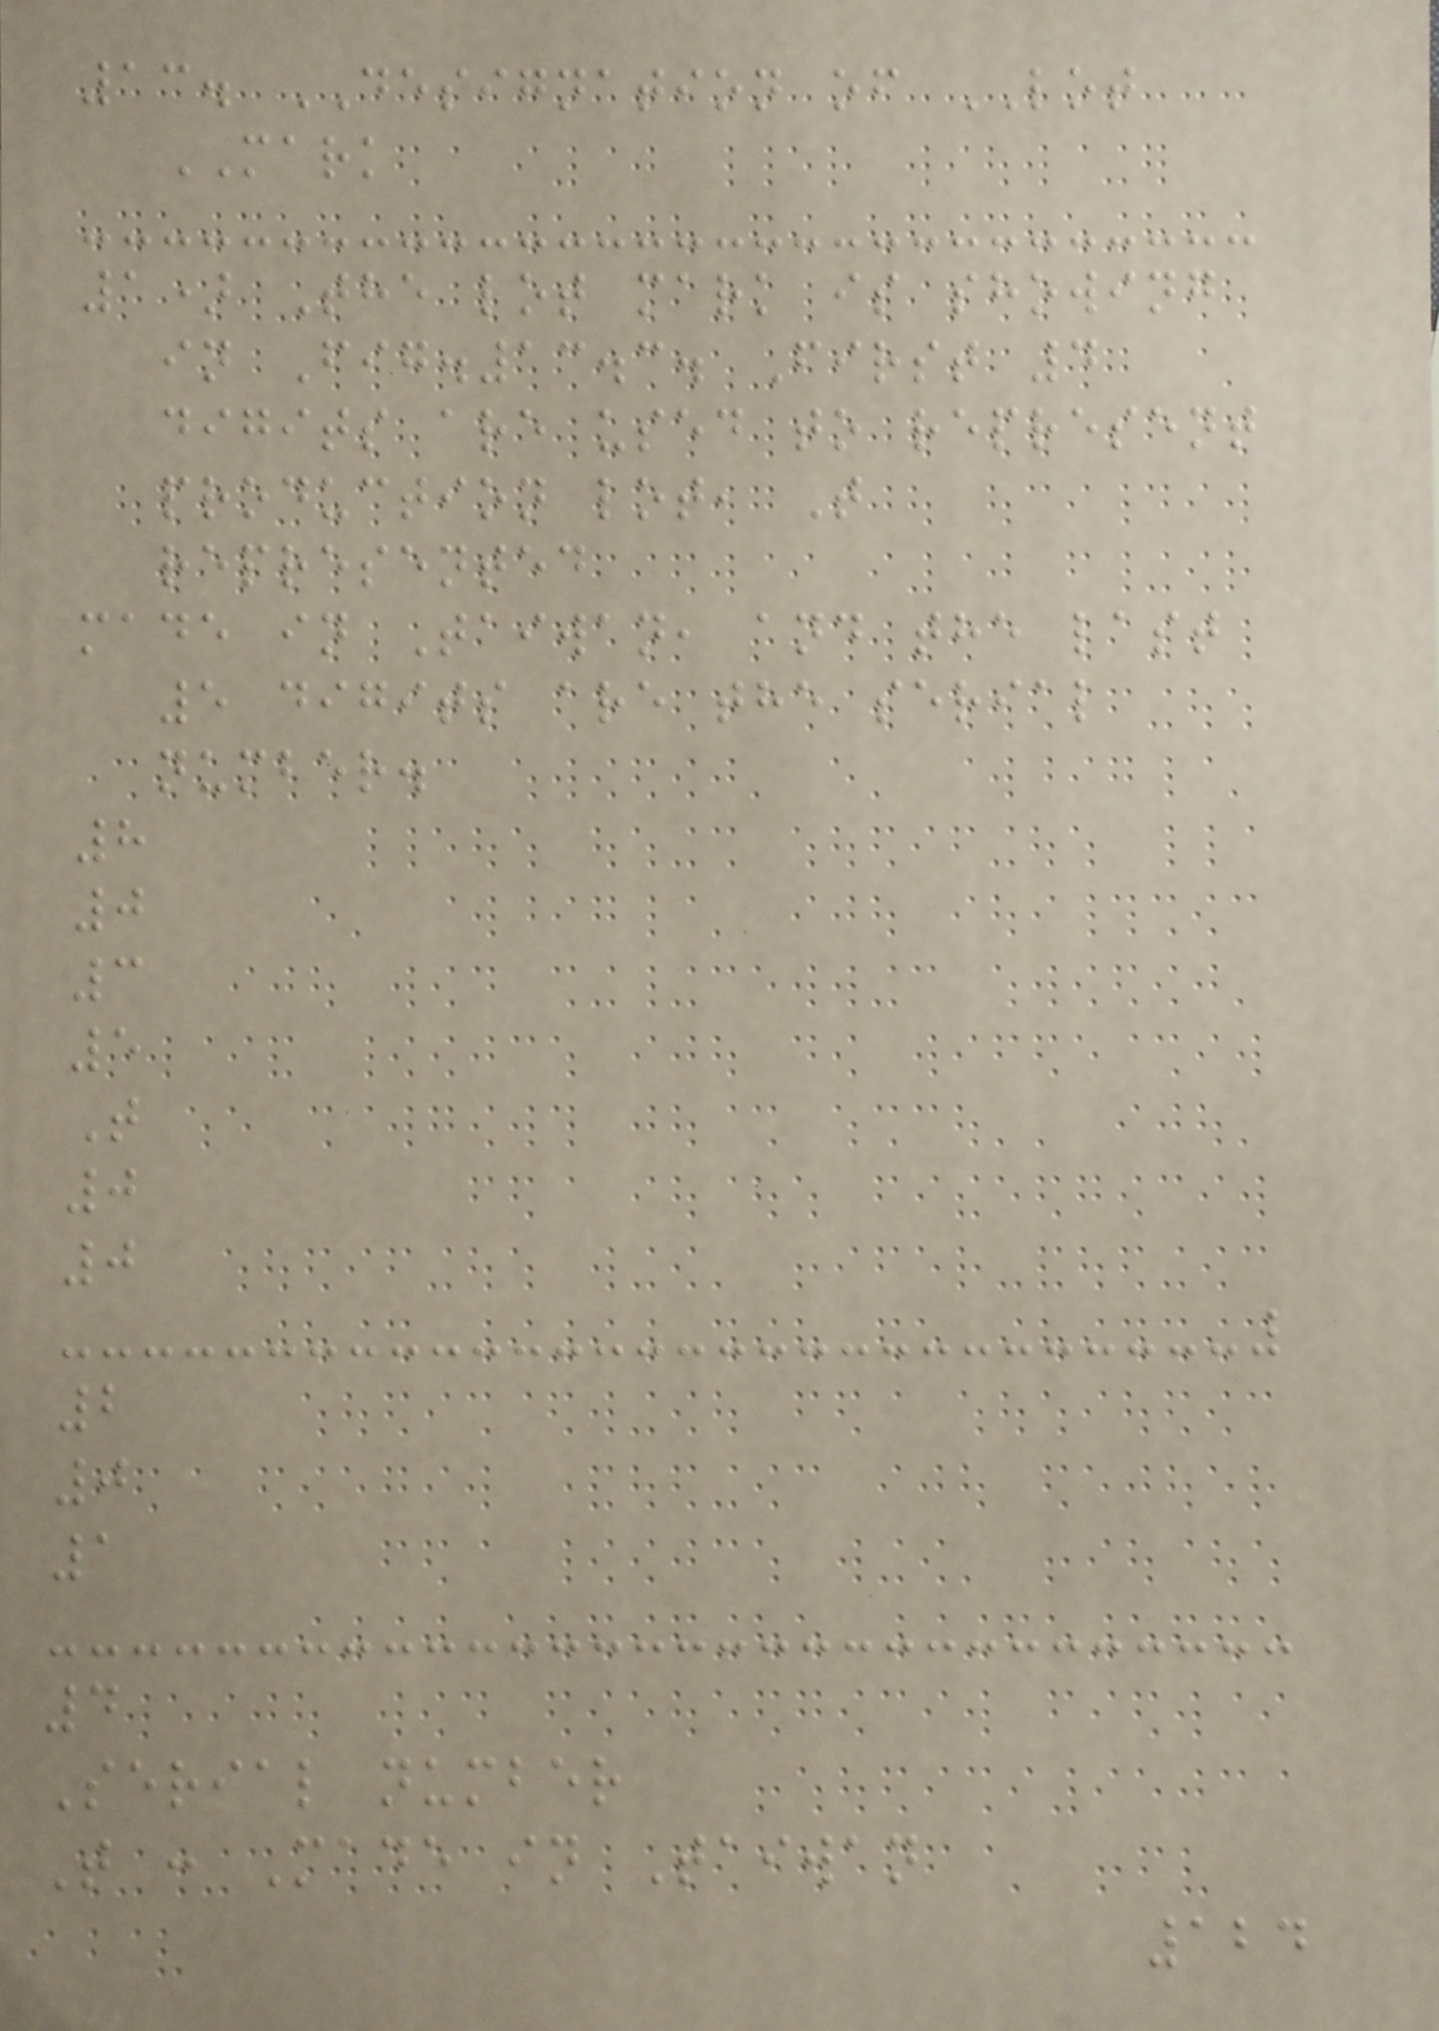13. DESIGNATION of LOT
MARK
1) The lot mark is showing
in Fig.13.3. First 4
digits are used to represent
production lot, T
represented
made in Taiwan, and the last
5 digits are the serial
number.
8
0
3
5
T
0
0
2
0
1
4
Serial number
T : Made in Taiwan
124
